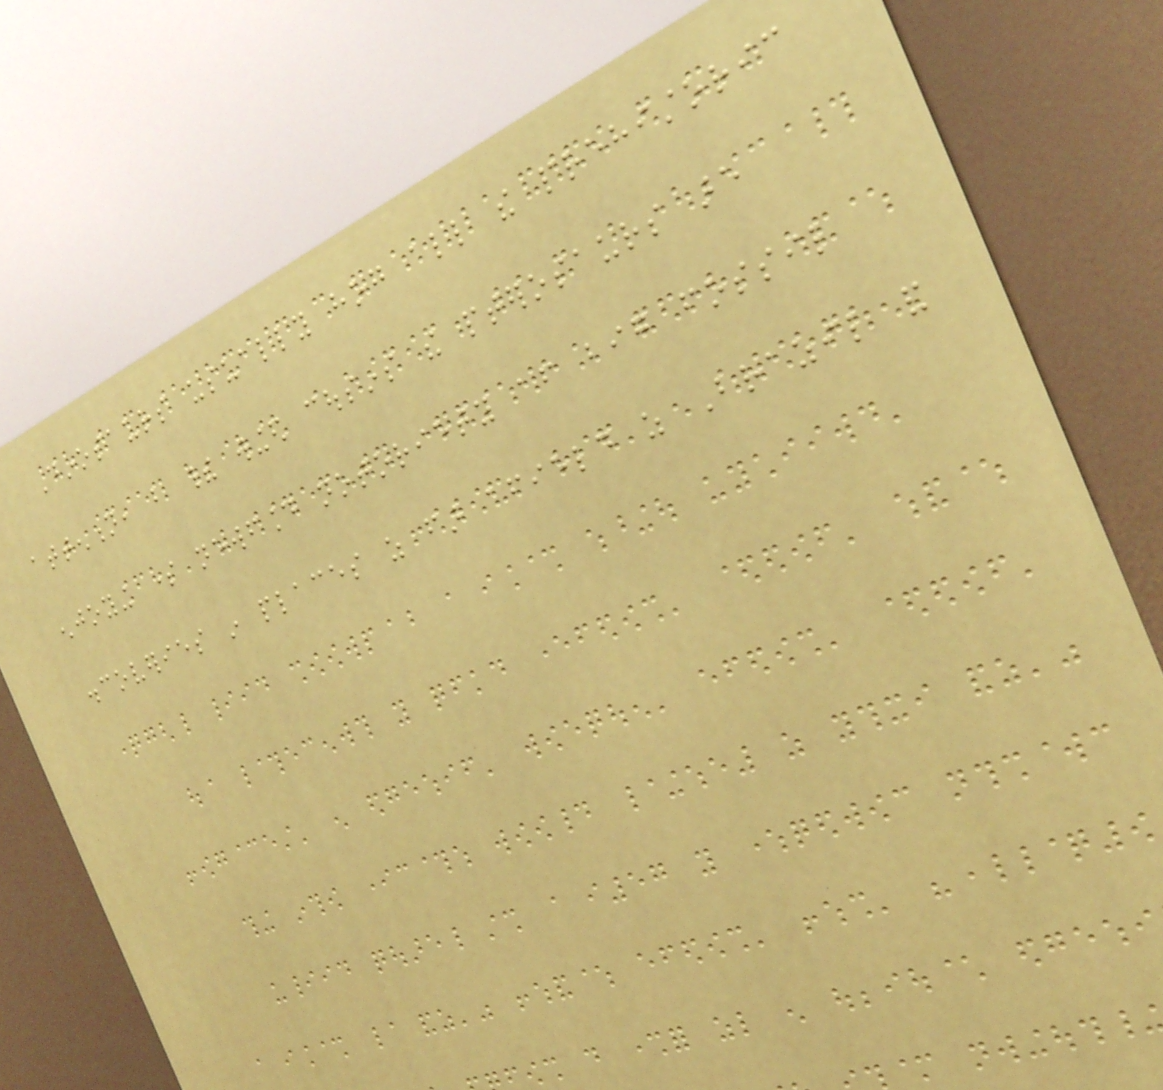Dinosaurs usually hog all the prehistoric
attention, but their winged cousins the pterosaurs are
enjoying some newfound notoriety after big fossil
discoveries in places as far afield as Brazil and
